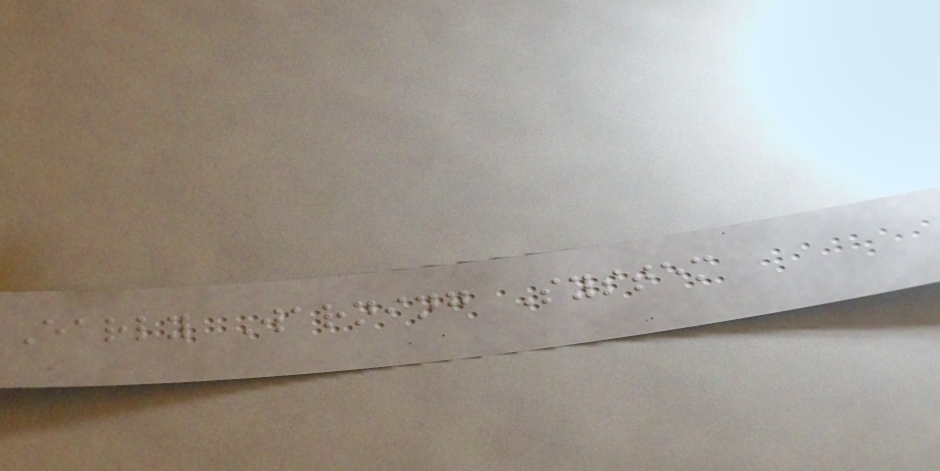Early Warning System
